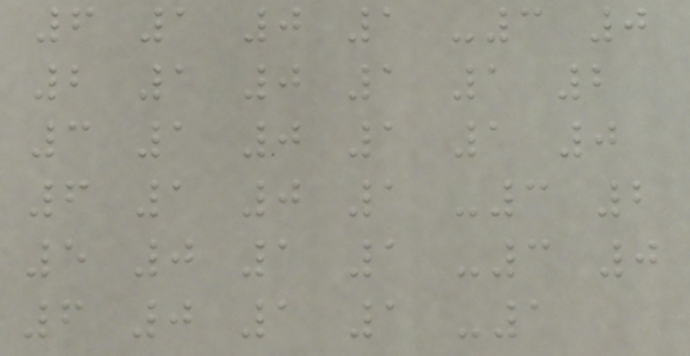6 1 0 1 -3 0
2 1 0 1 1 2
3 1 0 1 1 0
6 1 0 1 -3 2
5 0 1 1 -3 0
6 0 1 1 -1
